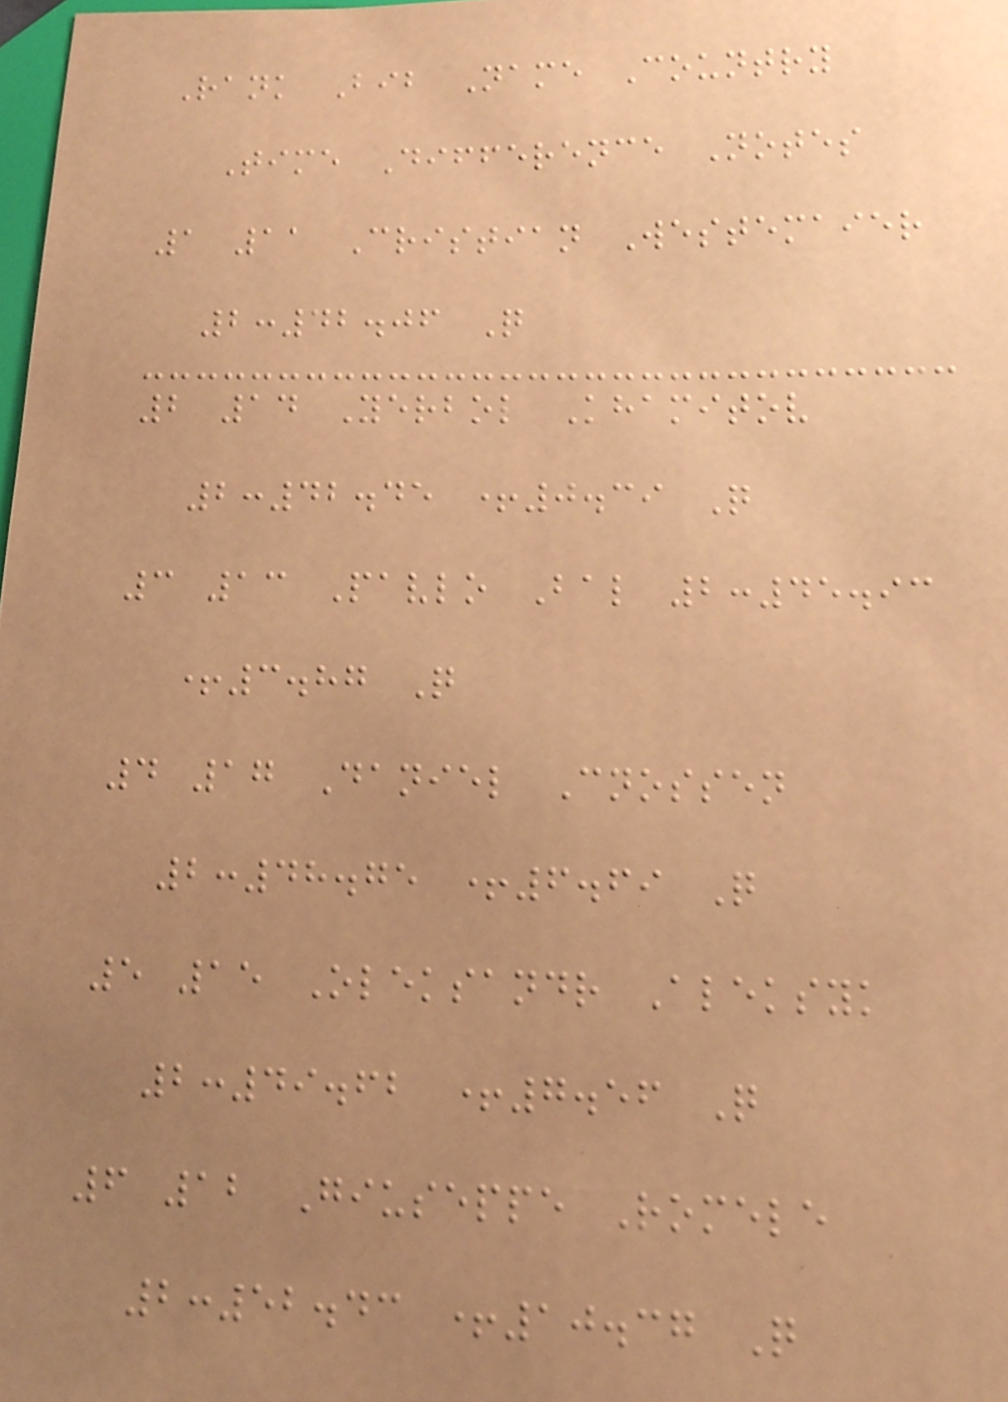Rank Bib Name Country
Time Difference Notes
1 11 Cristian Westemaier
2:42.06 Q
2 14 Yerbol Khamitov
2:42.45 +0.39 Q
3 13 Pavlo Bal 2:45.93
+3.87 Q
4 17 Daniel Cnossen
2:48.75 +6.69 Q
5 15 Oleksandr Aleksyk
2:49.62 +7.56 Q
6 12 Giuseppe Romele
2:52.43 +10.37 Q
